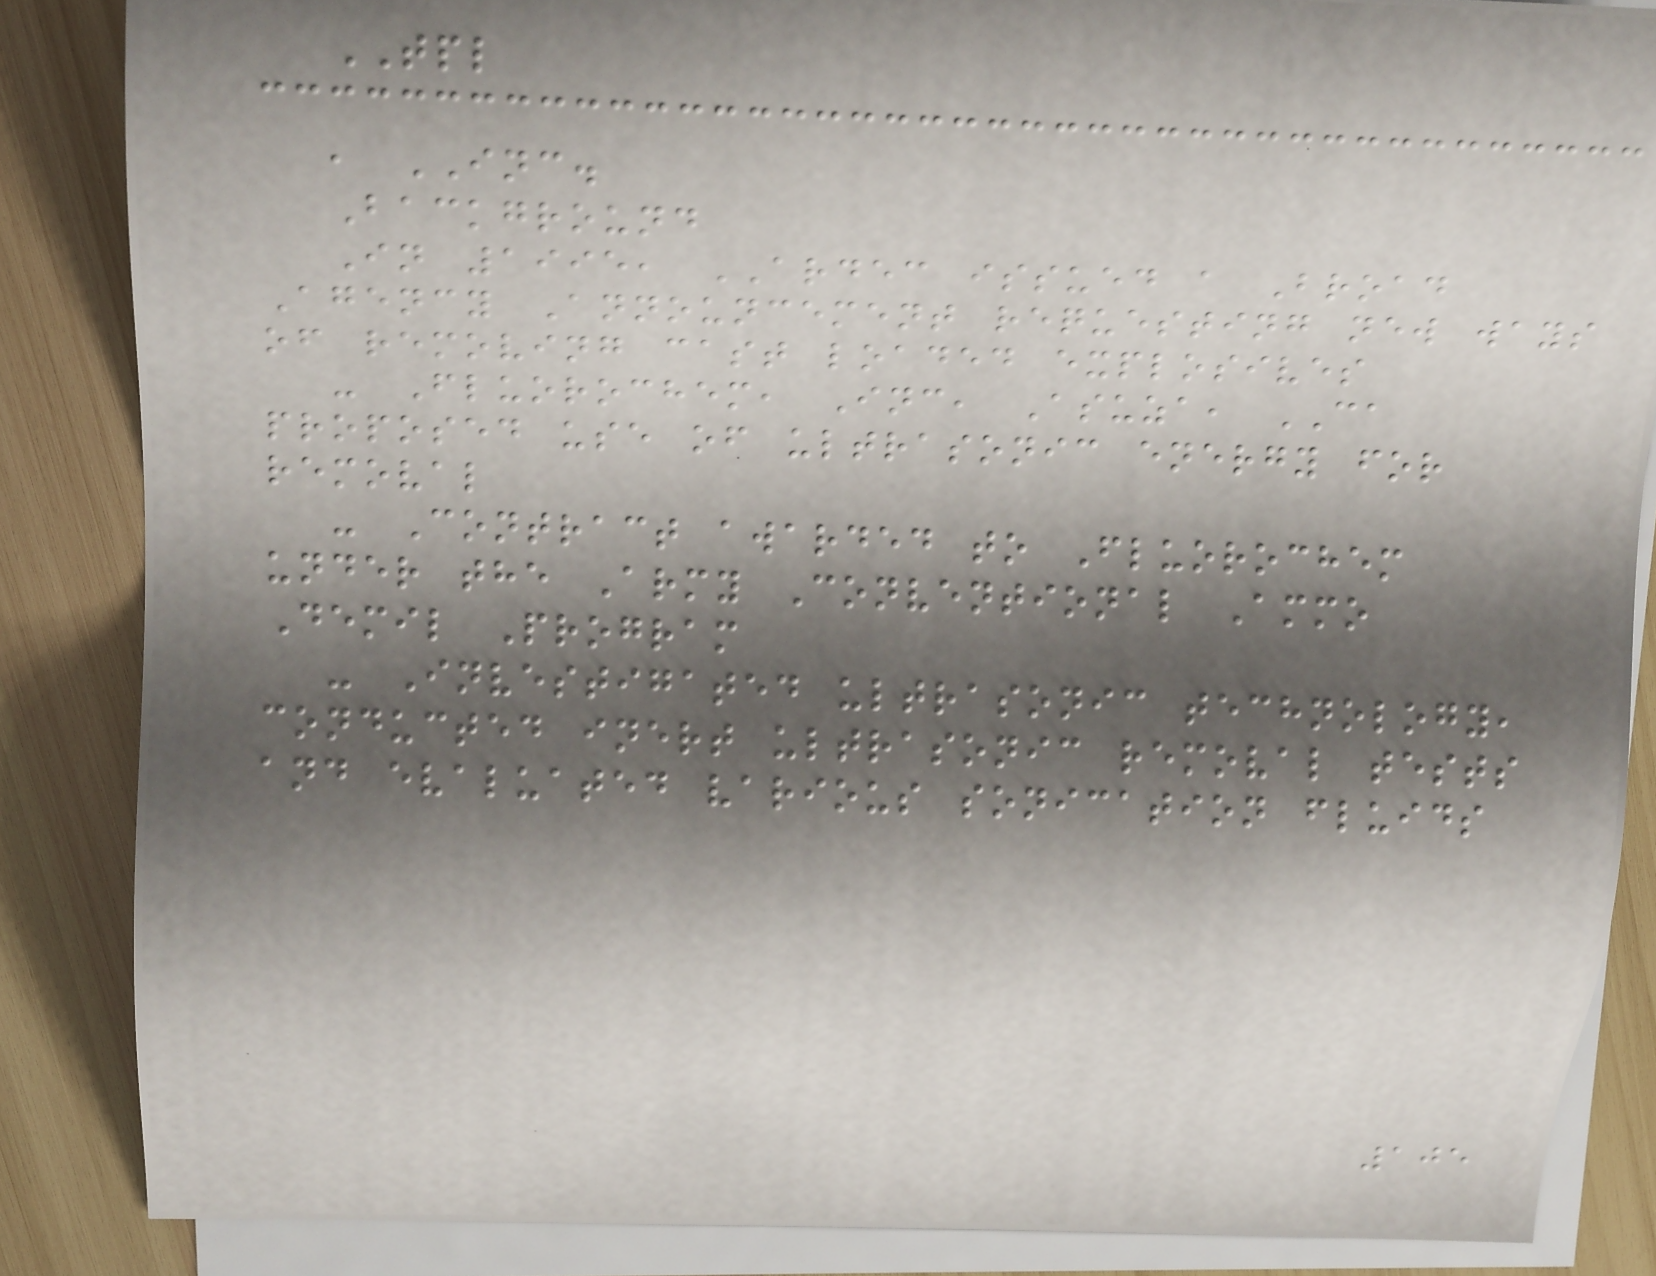TPL
, INC.
Background
In 1995, ARDEC issued a Broad
Agency Announcement requesting new ways
of removing cast loaded explosives
- Fluorochem, Inc, Asuza, CA
proposed use of ultrasonic energy for
removal
- Contract awarded to Fluorochem
under the Army Conventional Ammo
Demil Program
- Investigated ultrasonic technology,
conducted inert ultrasonic removal tests
and evaluated various sonication fluids
105
